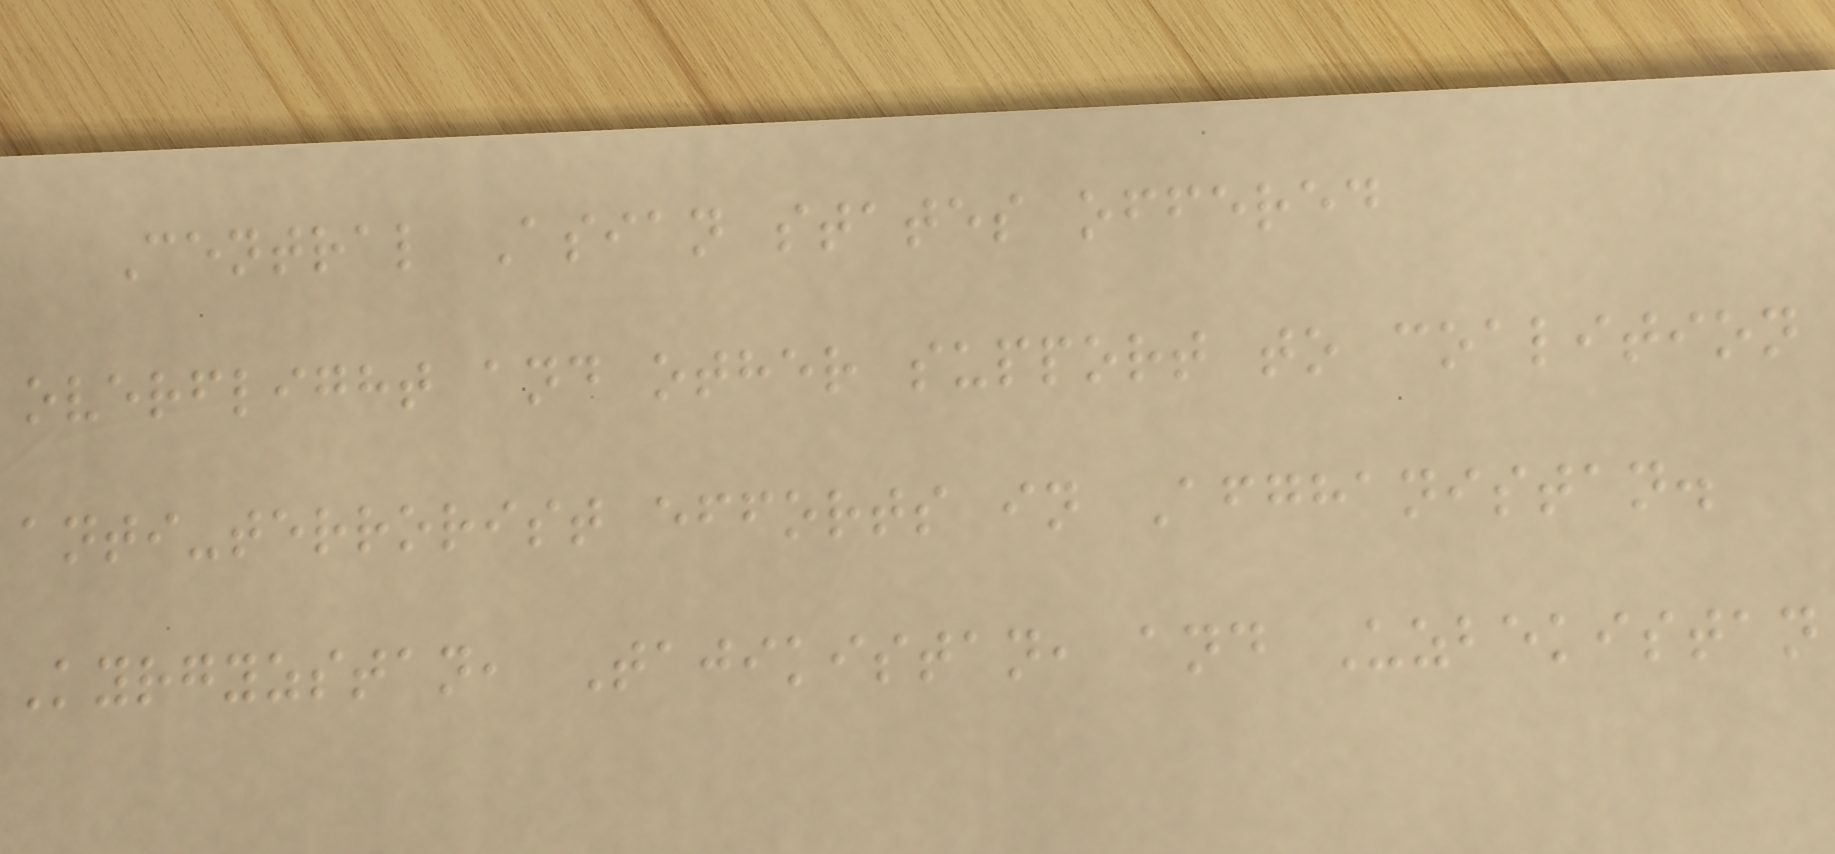Central Asian states offered
overflight and other support to coalition
anti-terrorist efforts in Afghanistan.
Kyrgyzstan, Tajikistan, and Uzbekistan
